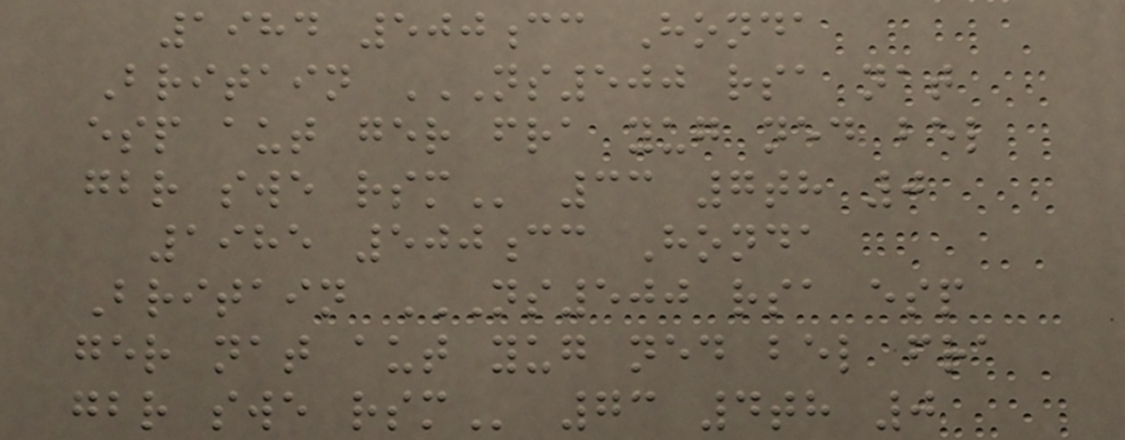1984 500cc Honda
Britain NS500 RSA NAT
ESP AUT GER FRA YUG NED BEL
GBR SWE RSM 33 7th 0
1985 500cc Honda
Britain NS500 RSA ESP
GER NAT AUT YUG NED BEL FRA
GBR SWE RSM 73 4th 0
